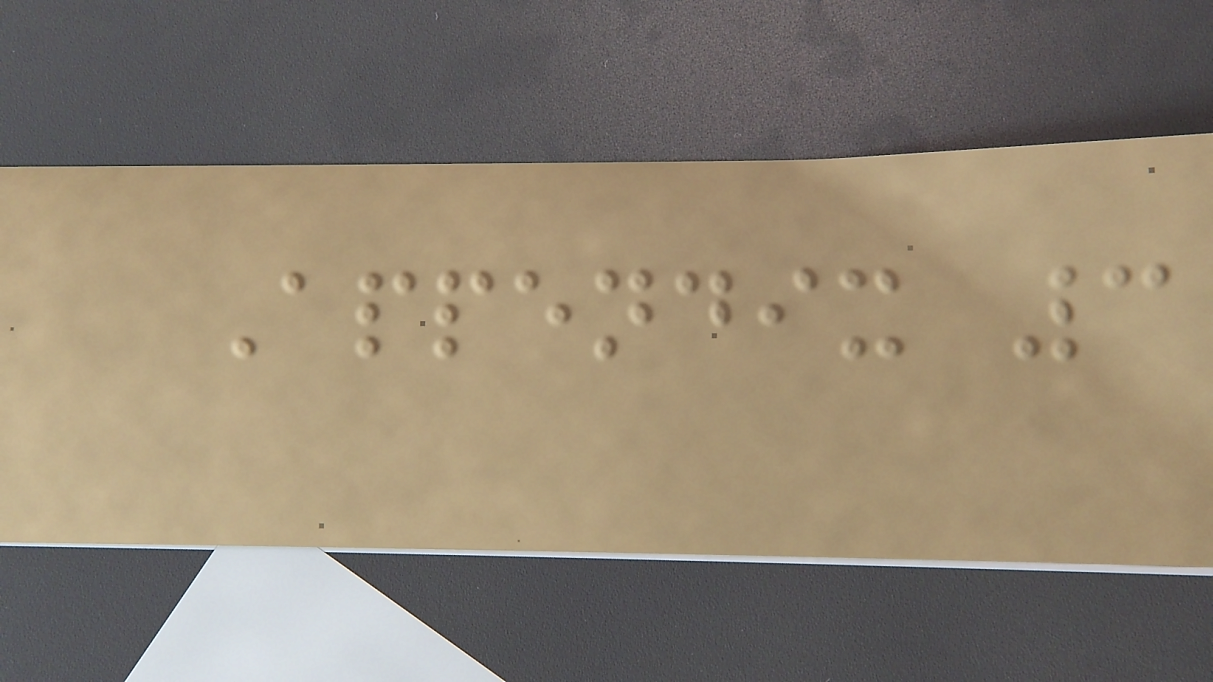Appendix 3
